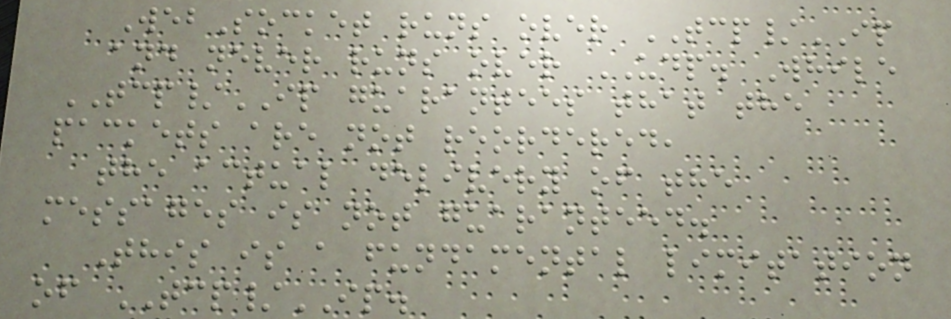WebSocket runs over TCP/IP
and never runs over UDP. While
TCP/IP guarantees that the
packets are not reordered,
the actual delivery of the
messages is not guaranteed.
This is a fundamental limitation
of TCP/IP.
